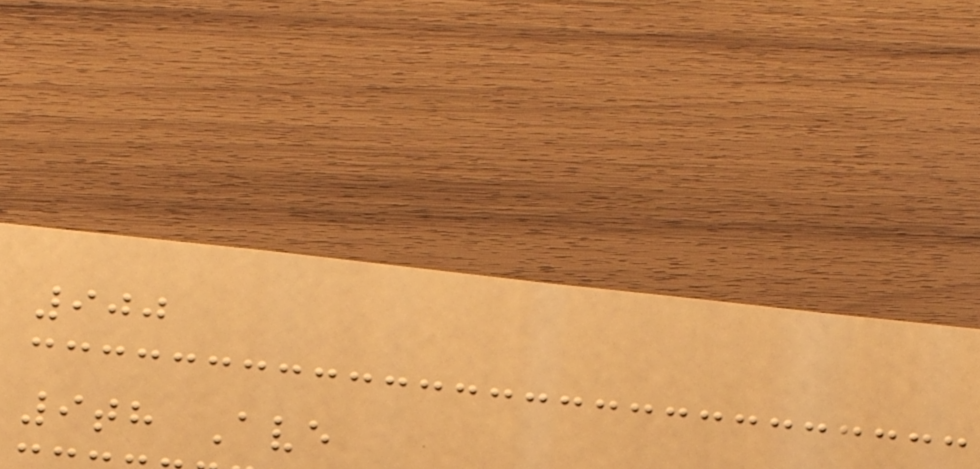900
9th Ave
